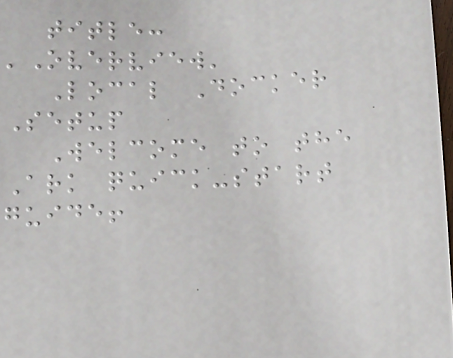title:
'Overview'
Local Docker
Setup
Welcome to the
Ark quick-start
guide!
